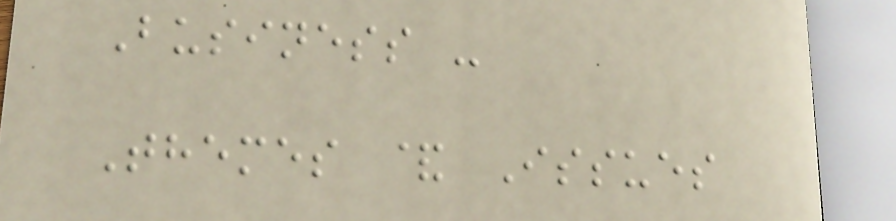Business -
Themes & Issues
